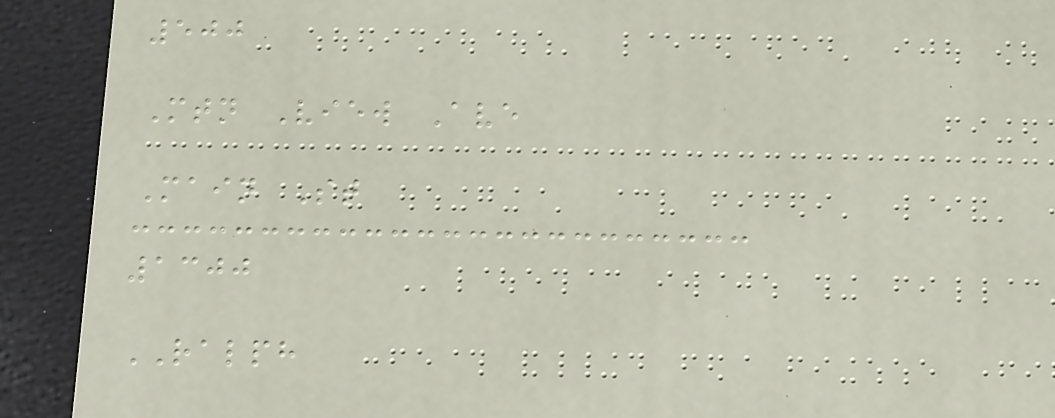500
Mtn View Ave
Main St
1300
RALPH
